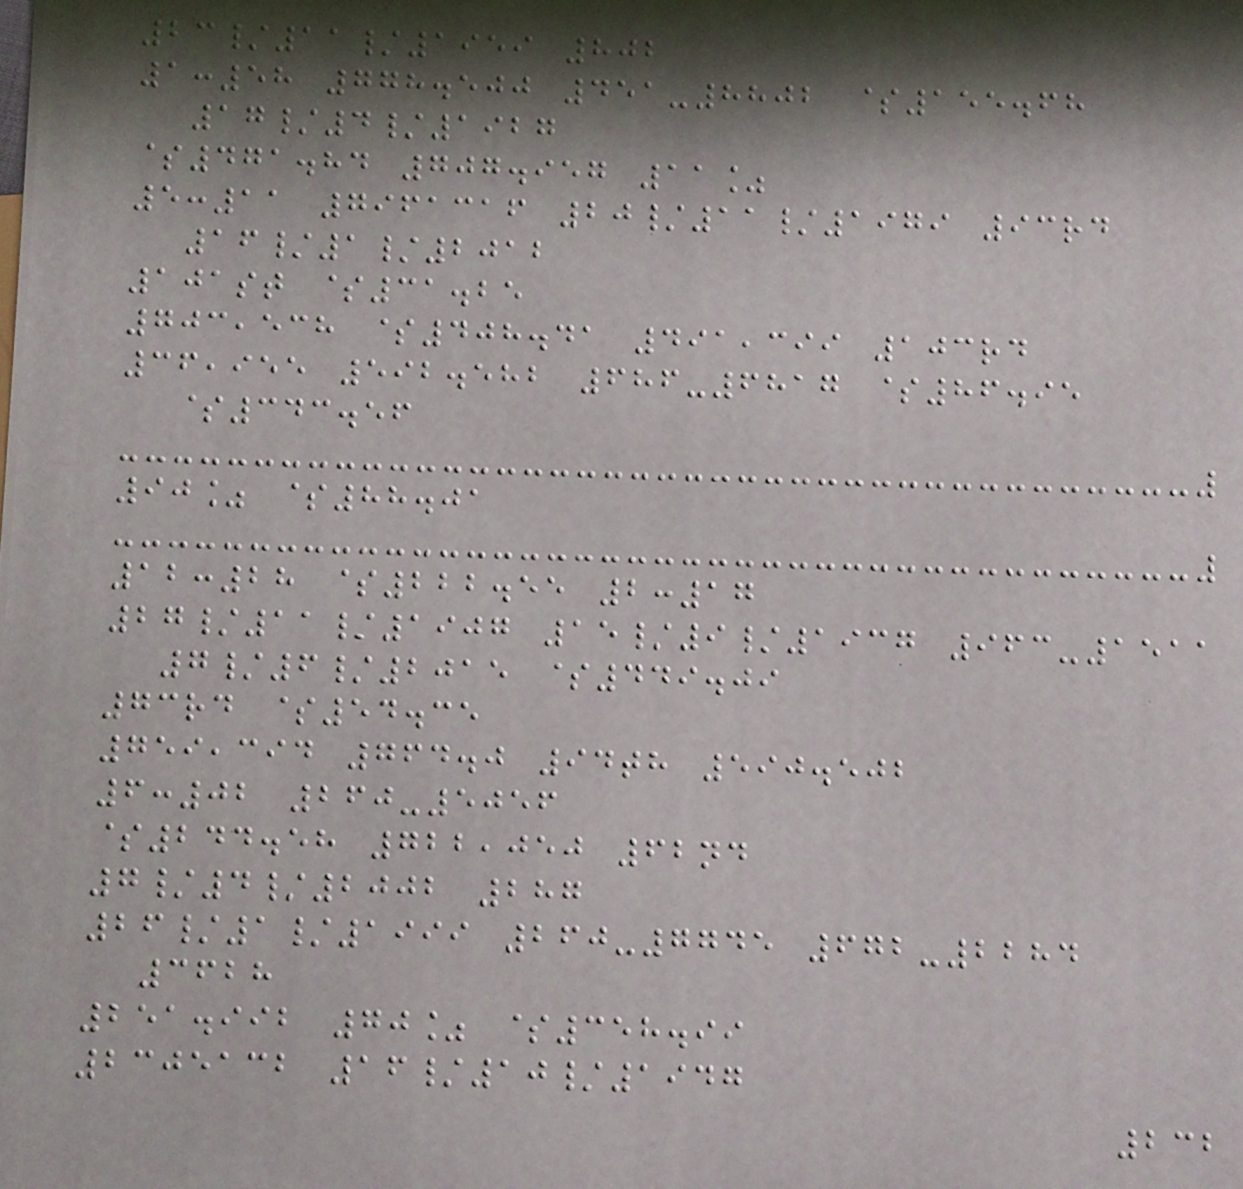23/11/1959 802
1:58 778.500 451-8802 $155.68
17/4/1927
$471.84 707.957 11%
5:11 7961316 20/11/1979 93rd
16/1/2012
101st $31.25
703,538 $408.41 491,399 103rd
36,955 592.582 686-6817 $86.95
$343.56
90% $88.01
12:28 $222.55 2:17
27/11/1907 15/9/1937 963-1511
7/6/2015 $449.09
73rd $54.35
759,394 764.0 94th 590.502
6:02 260-5056
$244.58 722,050 62nd
7/4/2002 287
26/1/1999 260-7745 672-2284
3628
251.992 70% $358.99
2305132 16/10/1947
232
